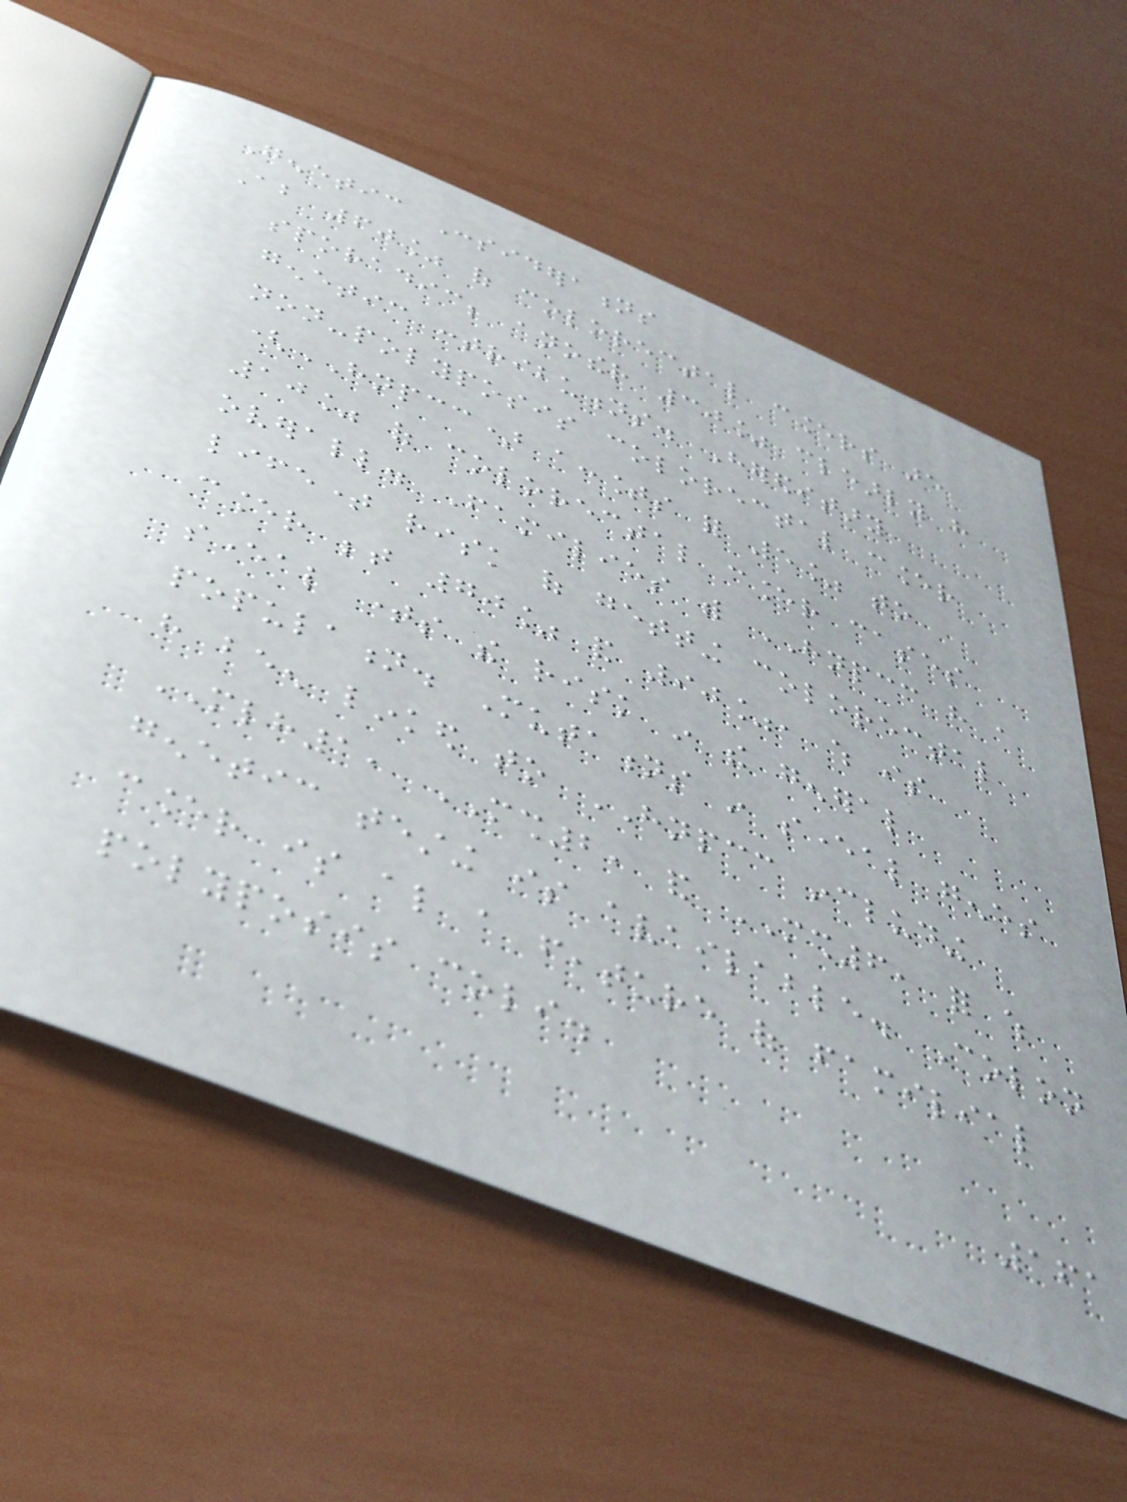Genetic Considerations
About 60% of colorectal cancers are
sporadic; another 30% clearly have
genetic contributions. Hereditary
non-polyposis colorectal cancer
(HNPCC) accounts for 5% to
10% of colorectal cancer cases
overall. Families with HNPCC have a
lifetime risk of getting colorectal
cancer between 70% and 90%, which is
several times the risk in the general
population. Mutations in several genes
have been linked to HNPCC including
MLH1, MSH2, and MSH6, for which
genetic testing is available. Colon
cancer is also a feature of familial
polyposis coli.
161
